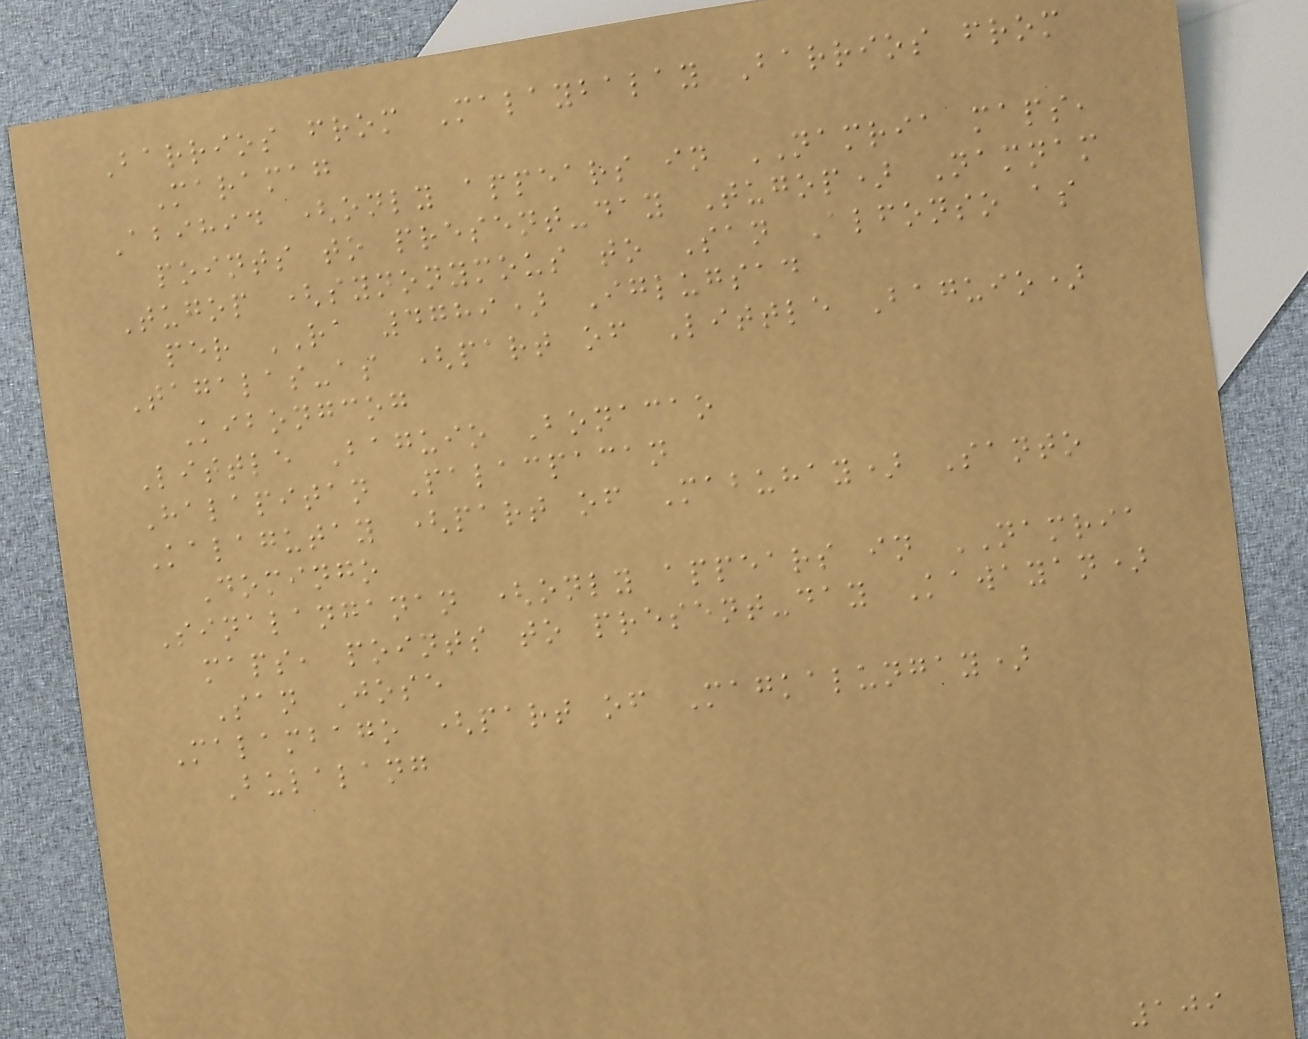Barrios from Malaybalay Barrios from
Maramag
Abihid (only appears in NAMRIA maps,
points to present-day Tugop) Namnam
Tugop (synonymous to San Alfonso as
per RA 4789) Iglugsad
Tagalas-as (part of Little Baguio)
Kibongcog
Little Baguio Bonacao
Halapitan Palacpacan
Kalagutay (part of Mabuhay) Santo
Domingo
Sinalanganan (only appears in NAMRIA
maps, points to present-day Kawayan)
San Jose
Malambago (part of Magkalungay)
Bulalang
109
